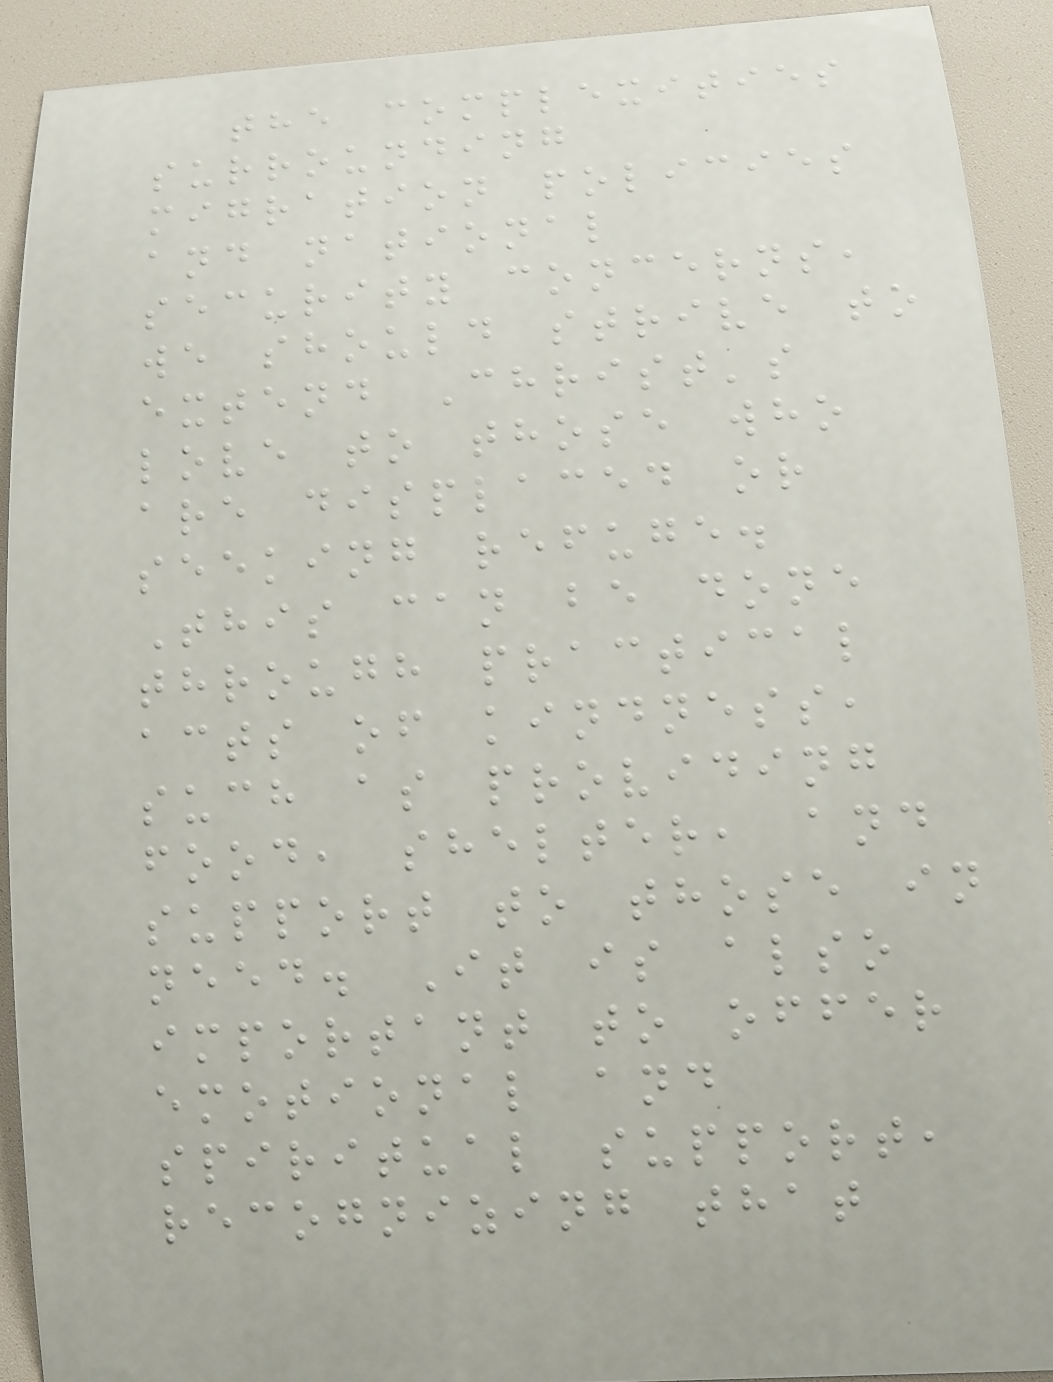the complexities
surrounding
migration policies
and national
security concerns,
we should strive to
extend Christ's
love to those who
are displaced or
seeking refuge.
This can be done
through practical
acts of kindness,
such as providing
food, shelter, and
support to those in
need. It is also
important to offer
emotional and
spiritual support,
recognizing that
